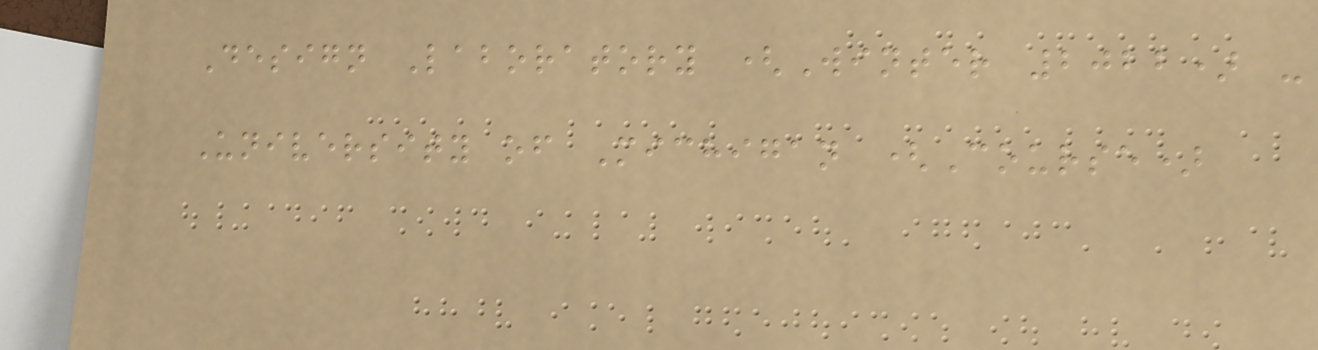Design Laboratory (Winter 2022) -
University of Michigan (Course)
